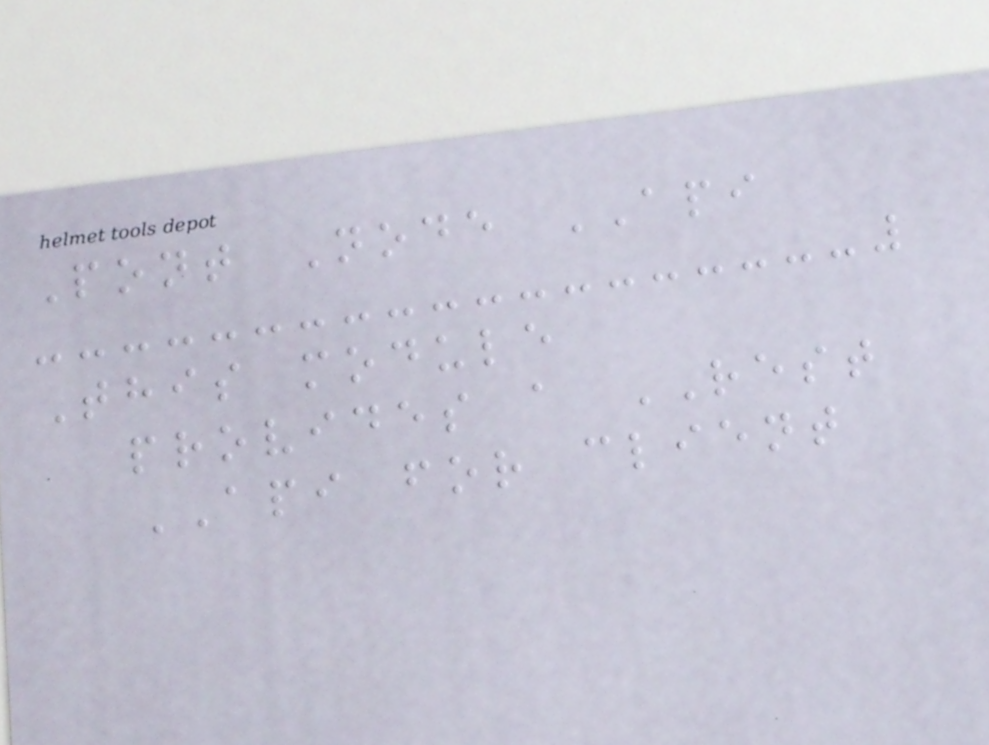Pont Node API
This module
provides a REST
API for client
